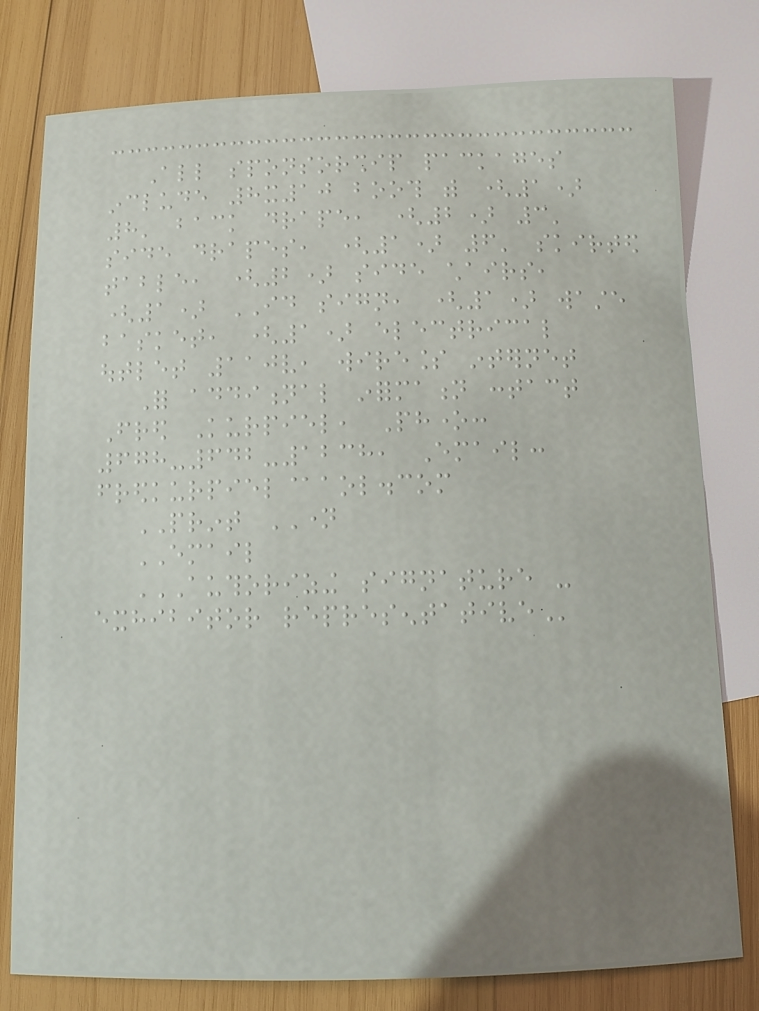All sponsorship packages
include 8x10 booth with (1)
8' back drape, (2) 3'
side drapes, (1) 6' skirted
table, (2) side chairs,
(1) ID sign, (1) waste
basket, (1) electrical
outlet 110v, wireless internet
For additional information contact
Fred Kurpiel, Phone:
678-642-1238, Email:
fredkurpiel@aol.com
PRINT NAME
EMAIL
AUTHORIZING SIGNATURE -
EXHIBITOR REPRESENTATIVE
